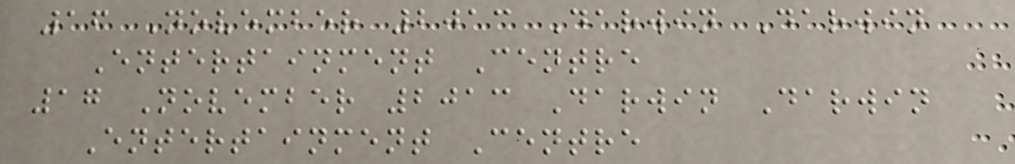16 November 2013 Darwin Darwin
Entertainment Centre
17 November 2013 Darwin Darwin
Entertainment Centre
